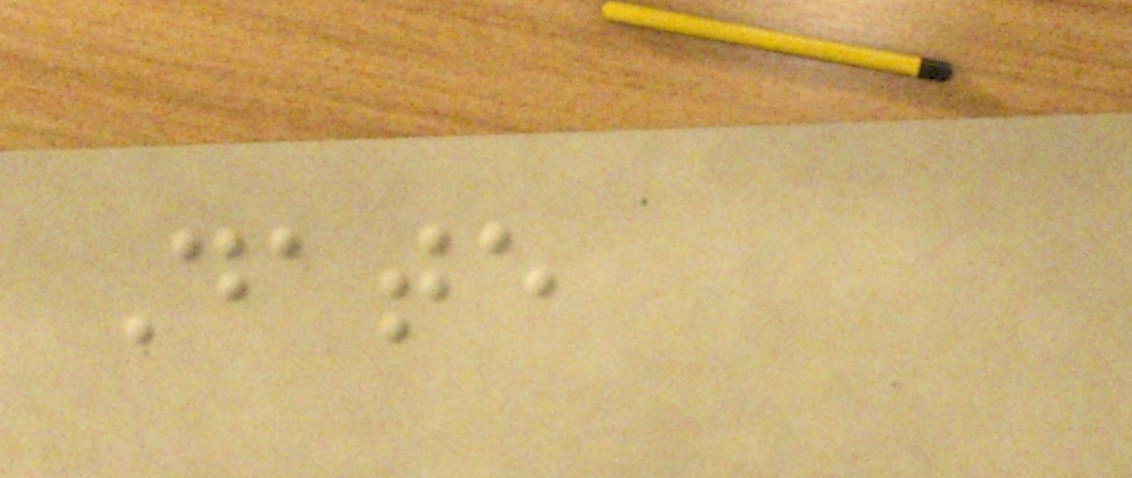Date
